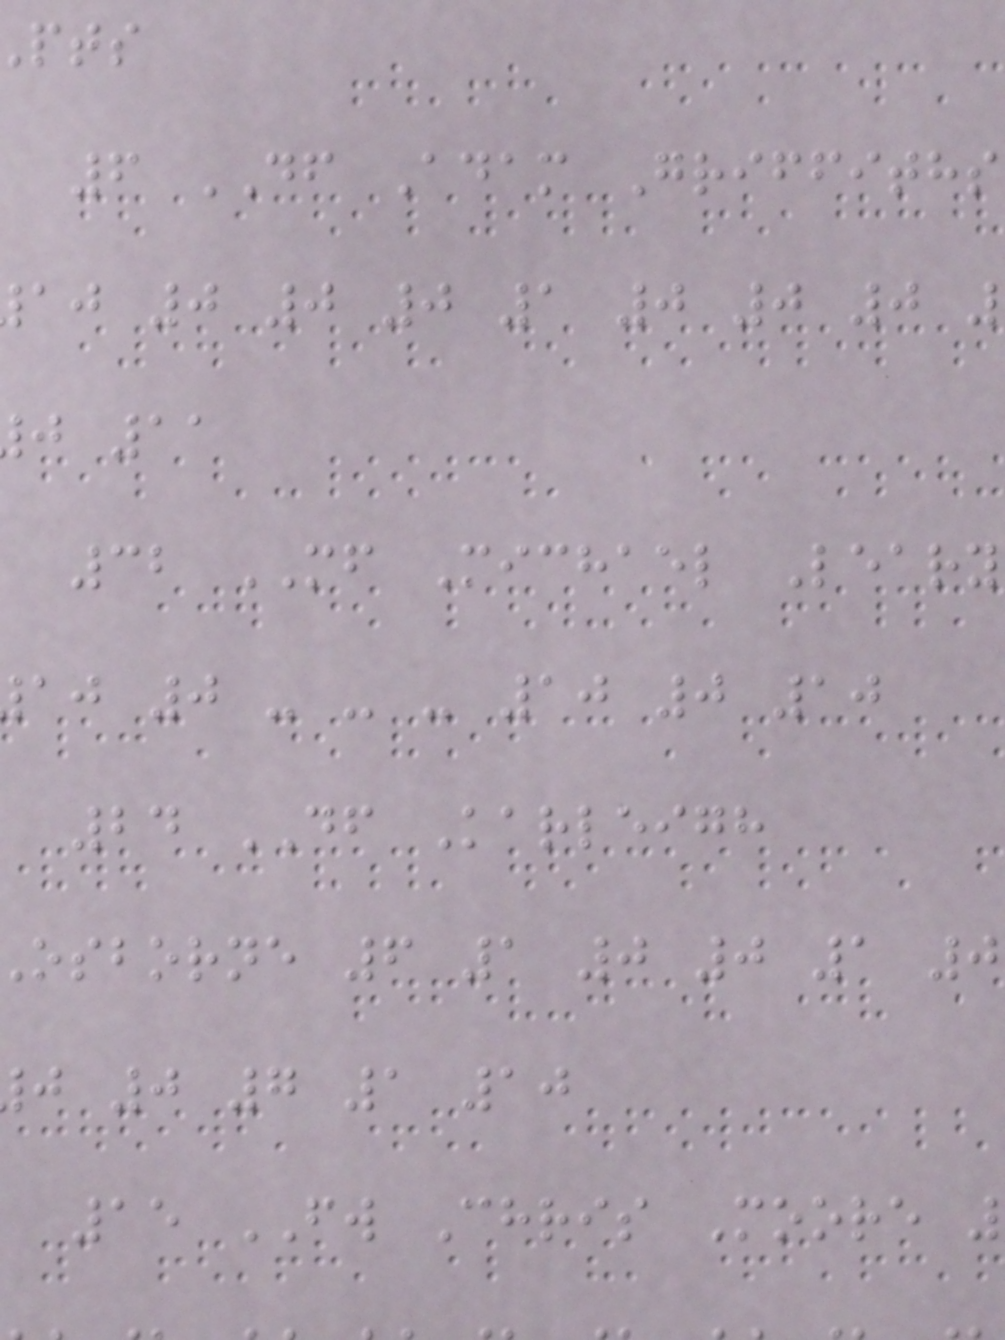6 DF Adam Griffiths
aj 0 0 0 1 0 0 0
j 11
32 MF Michael Leary
aj 0 - - - 10 0 10
24 DF Karleigh
osborne 6 1 0 0 1 0
j 0 7 1 10
15 FW Chris Moore
